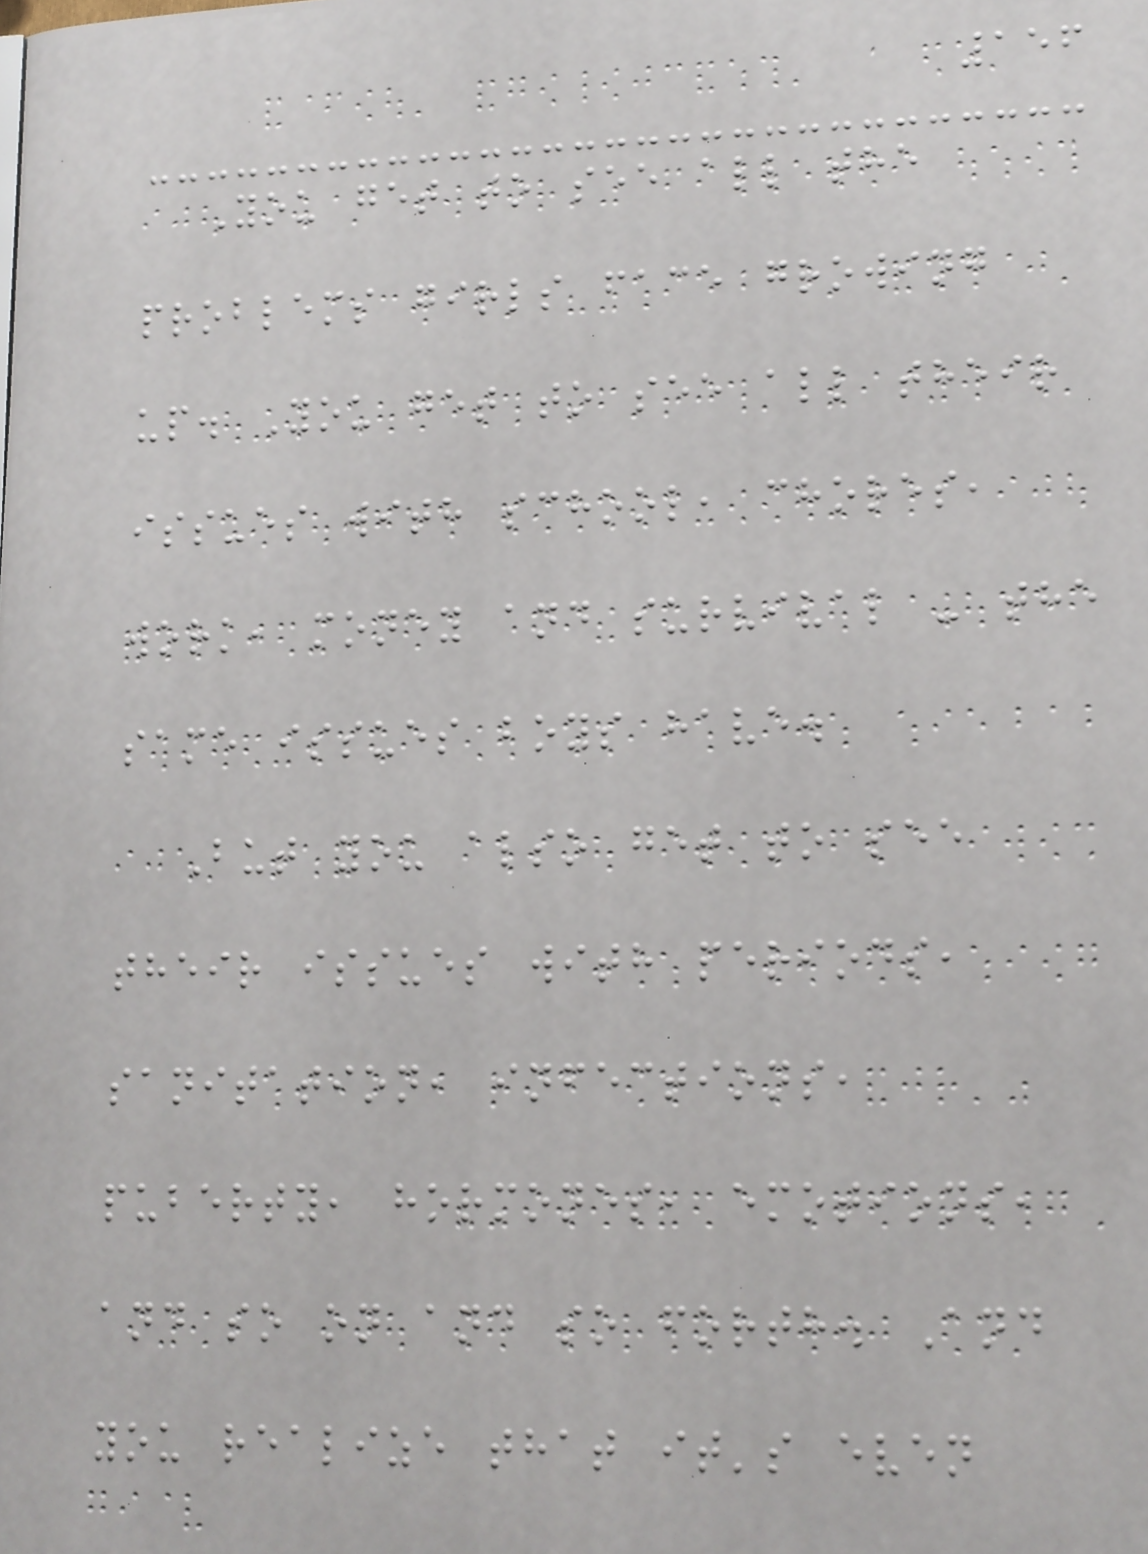156
You get to see all the
problems girls face growing
up. You get to see all their
issues with school, chores,
work, money and survival - the
same issues boys have.
But you also get to see
their issues with periods,
sanitation, infections,
puberty, hormones, emotions,
and so on and so forth. And
you realize that it's even
